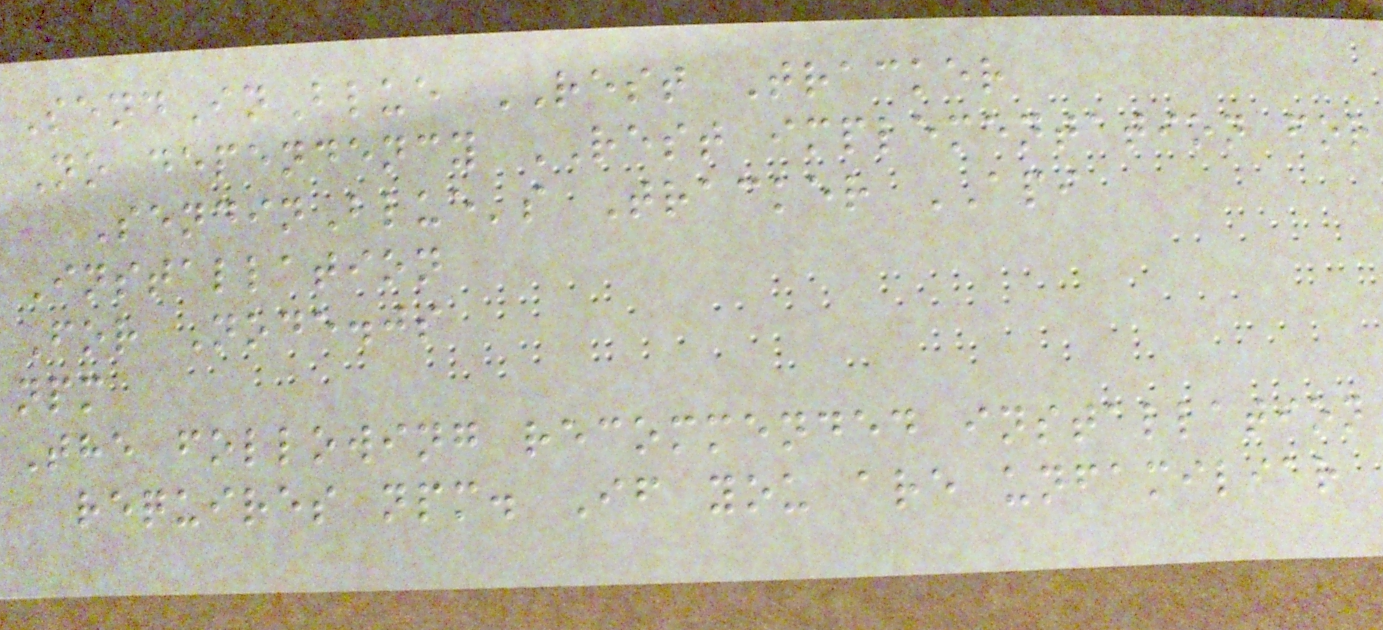SendInBlue REST Tracker
No dependency REST implementation for
SendinBlue's Tracker API
Installation
For Node.js
npm
The following recommended installation
requires npm. If you are unfamiliar
